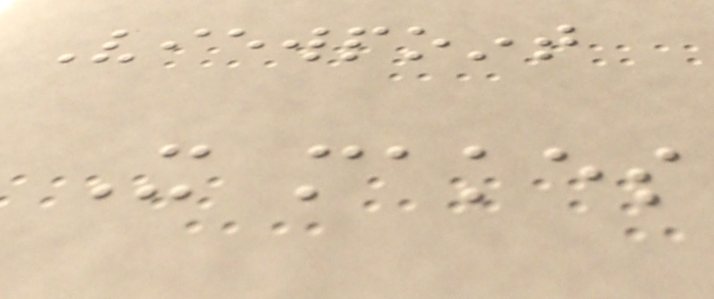Viewpoint
It makes
